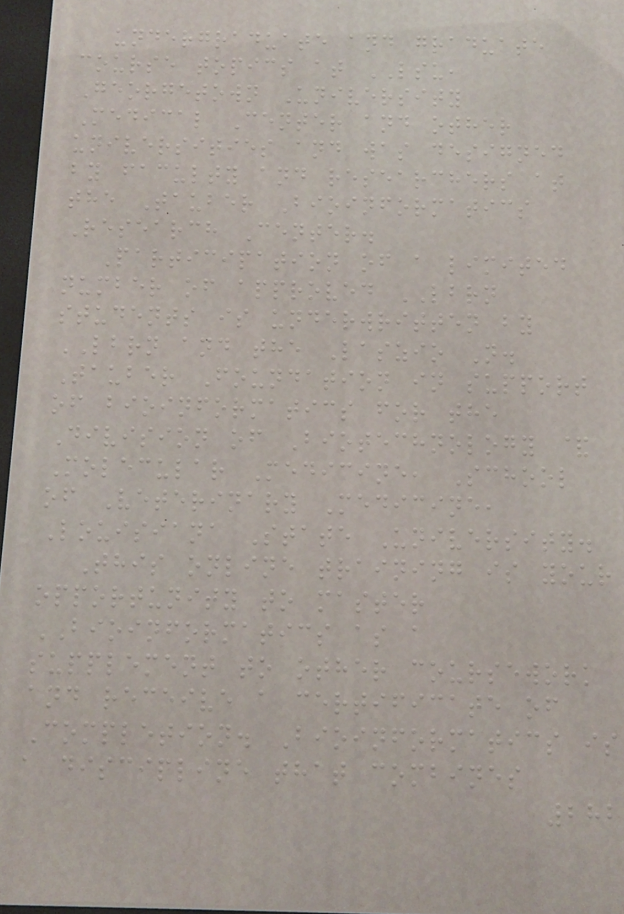undergraduate and graduate
course topics at LSU,
Georgetown University
Medical Center and other
universities and was designed
by faculty and researchers at
the Tauber Bioinformatics
Research Center.
Participation of a limited
number of approved LBRN
students is underwritten by
LBRN and the Laszio N.
Tauber Foundation in support
of bioinformatics for the
Division of Biotechnology &
Molecular Medicine, School
of Veterinary Medicine,
Louisiana State University.
This online training is your
opportunity to master
BIOINFORMATICS as a
supplement to other coursework
and receive a certificate of
Completion. Bioinformatics is
a discipline that combines
282
